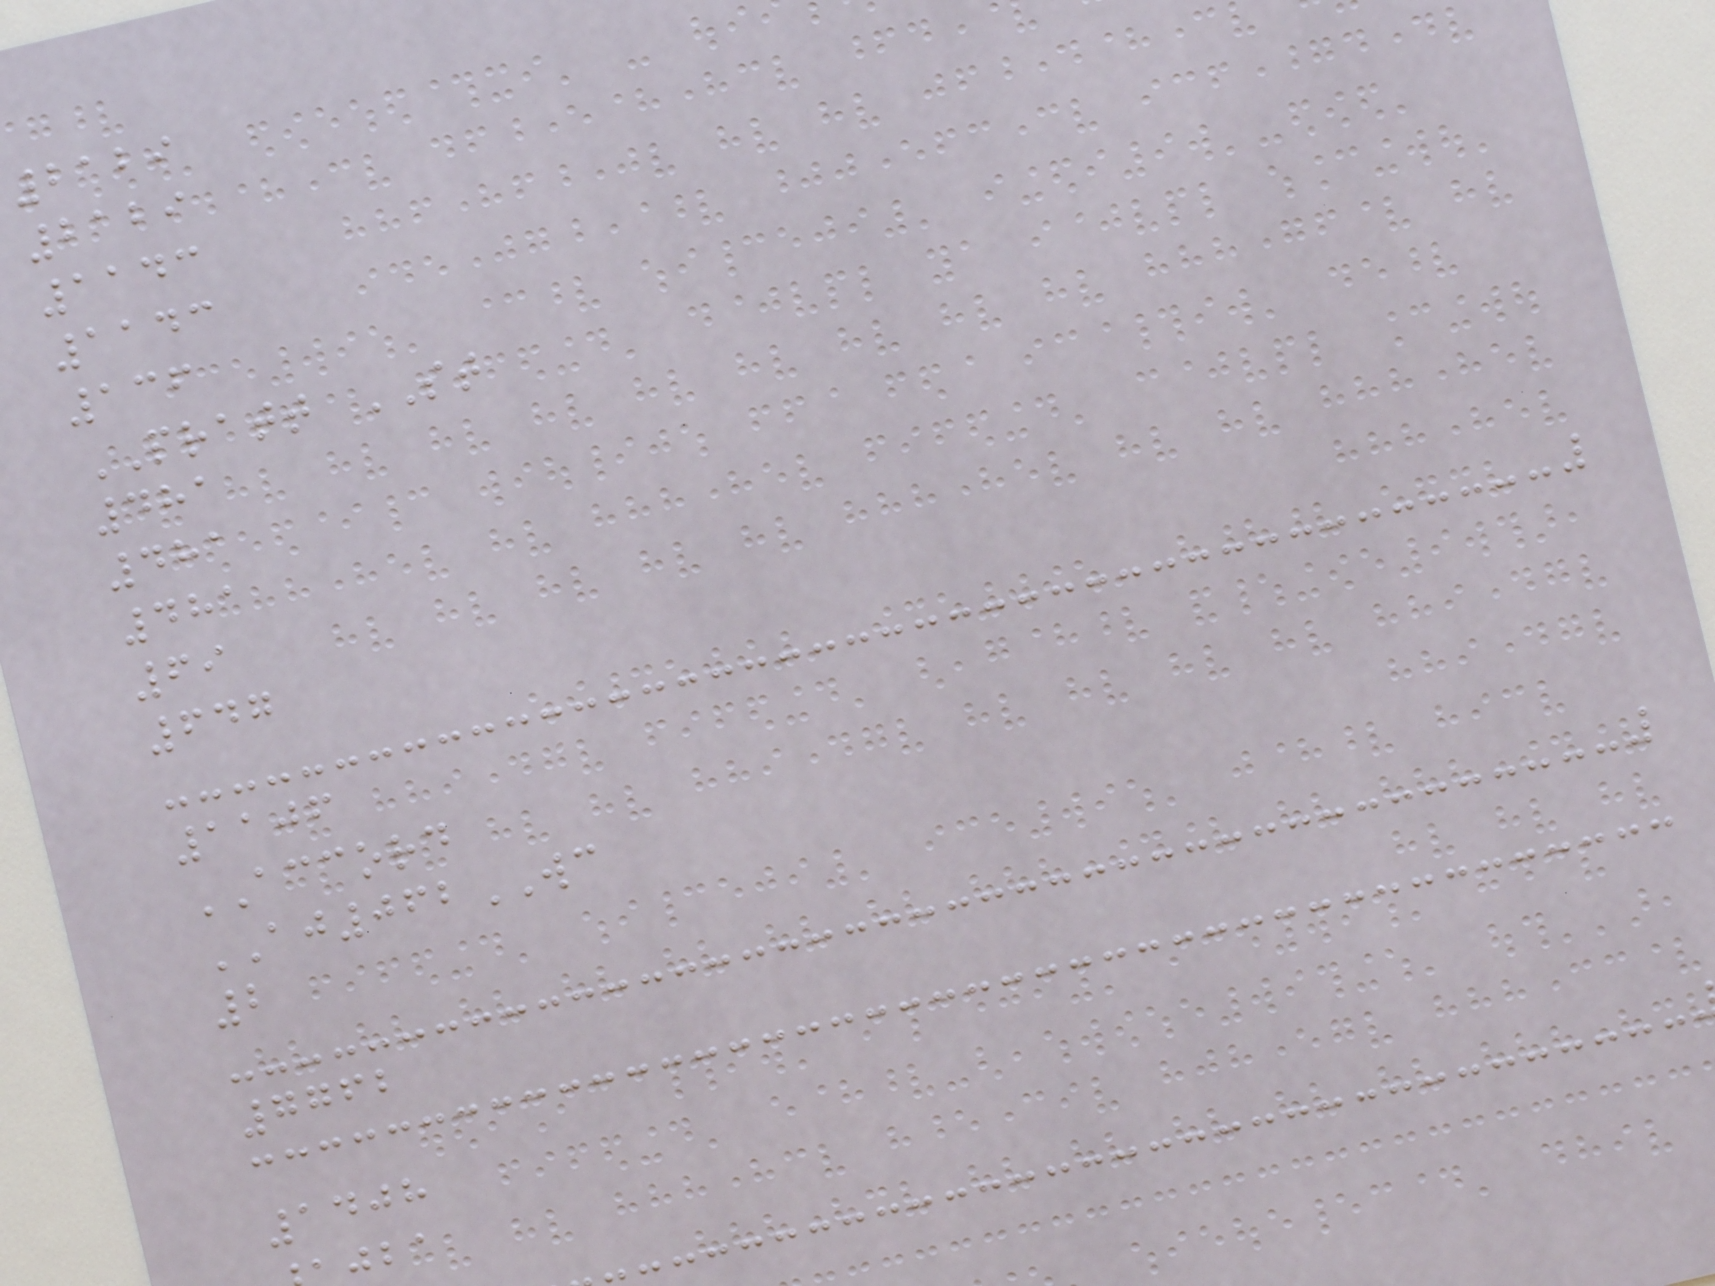2129
2129
1143
1143
136
PRATT ST
481
481
481
69
647
1106
ACCORD
AJ062WC
2
7762
1408
